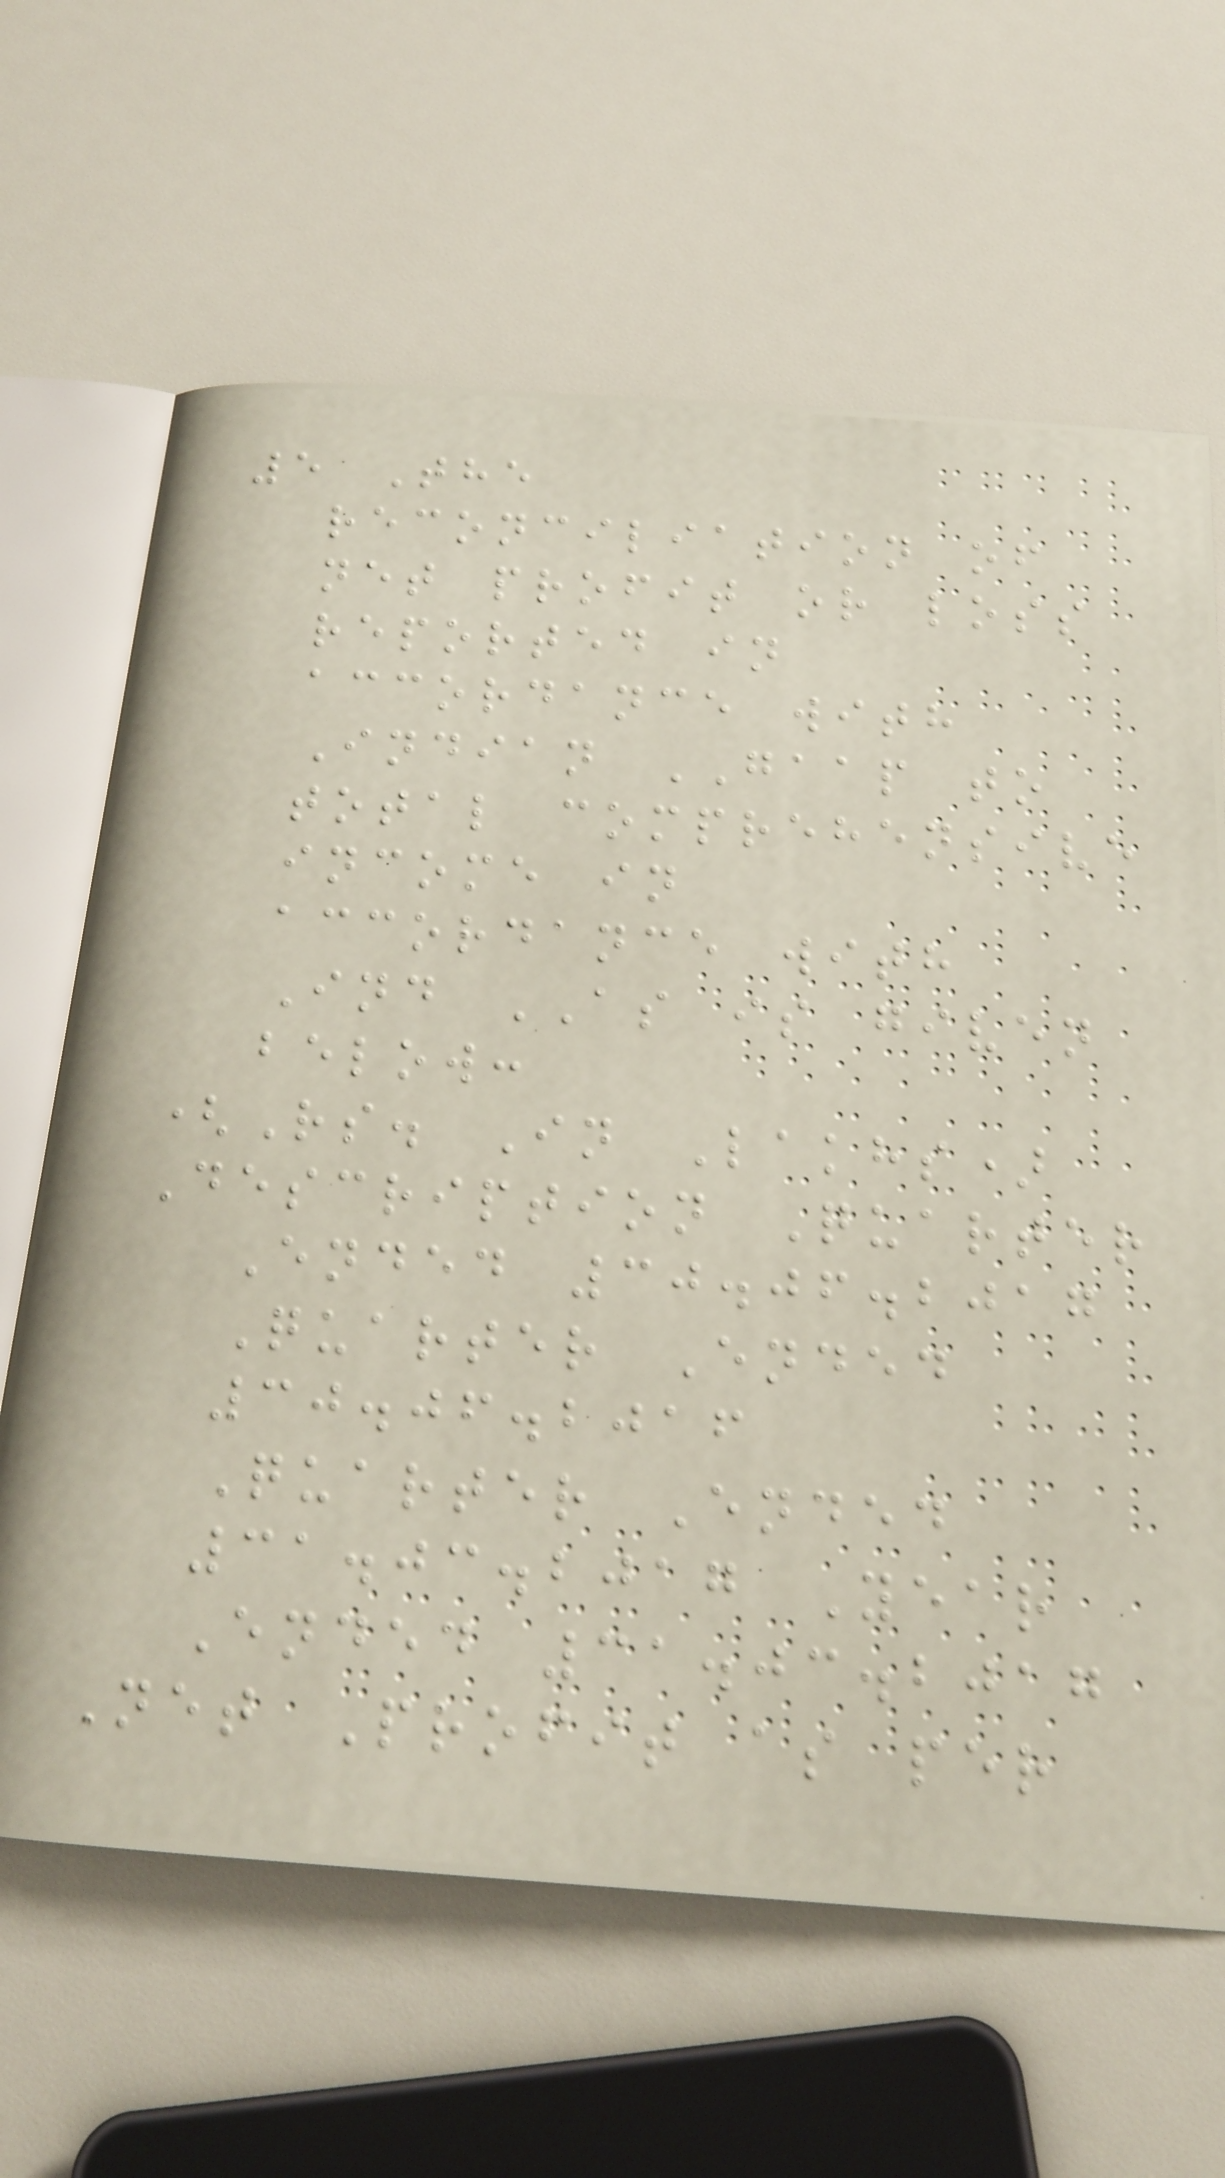5 The
reconciliation of
net profit or loss
reported in
accordance with
Indian GAAP to
total comprehensive
income in
accordance with
Ind AS is given
below:
(Rs. In Lakhs)
Description Quarter
Ended 30.06.2017
Quarter Ended
30.06.2016
Quarter Ended
31.03.2017 Year
Ended 31.03.2017
Net Profit as per
